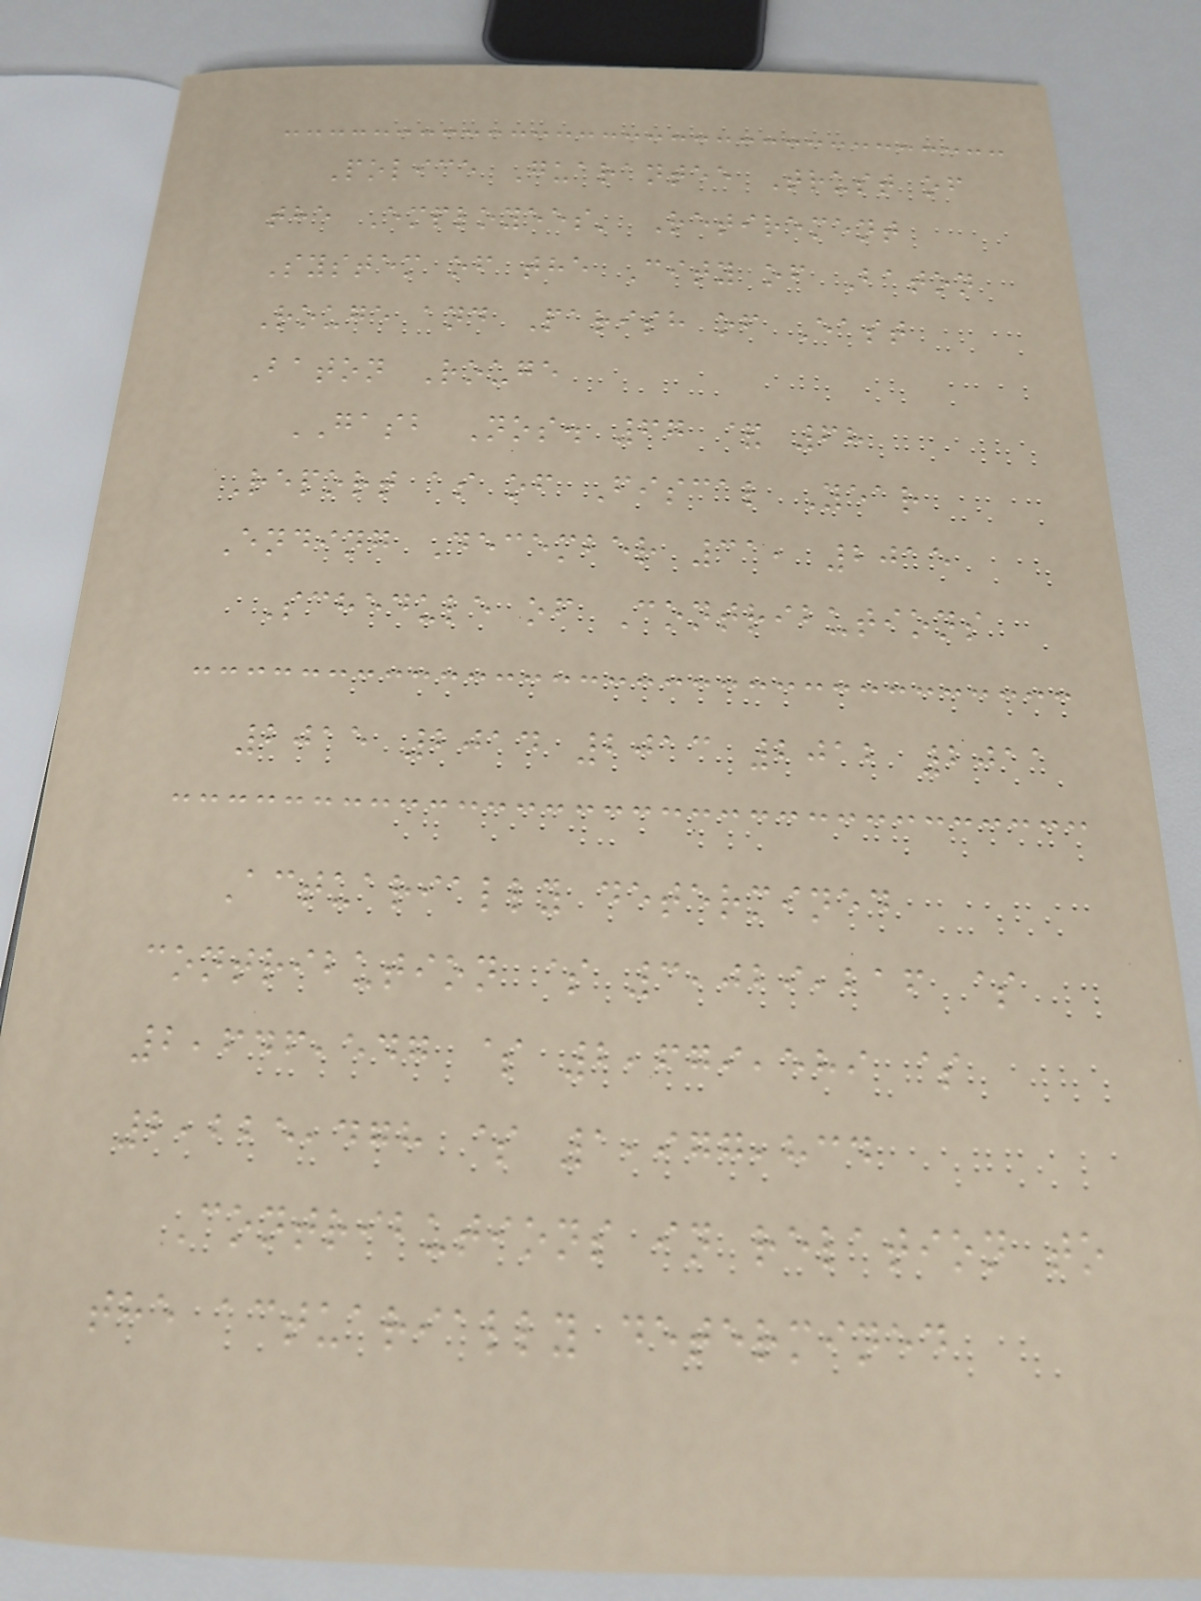Police Guarantee Trust of
the Employees' Retirement
System of the City of Baton
Rouge and Parish of East
Baton Rouge
GASB Nos. 67 & 68
Report as of Fiscal Year
Ending December 31, 2015
Schedule of Contributions
2015 2014 2013 2012 2011
Actuarially determined
contribution $ 3,029,216 $
2,646,547 $ 2,679,589 $
2,225,478 $ 1,977,834
Contributions in relation to
the actuarially determined
